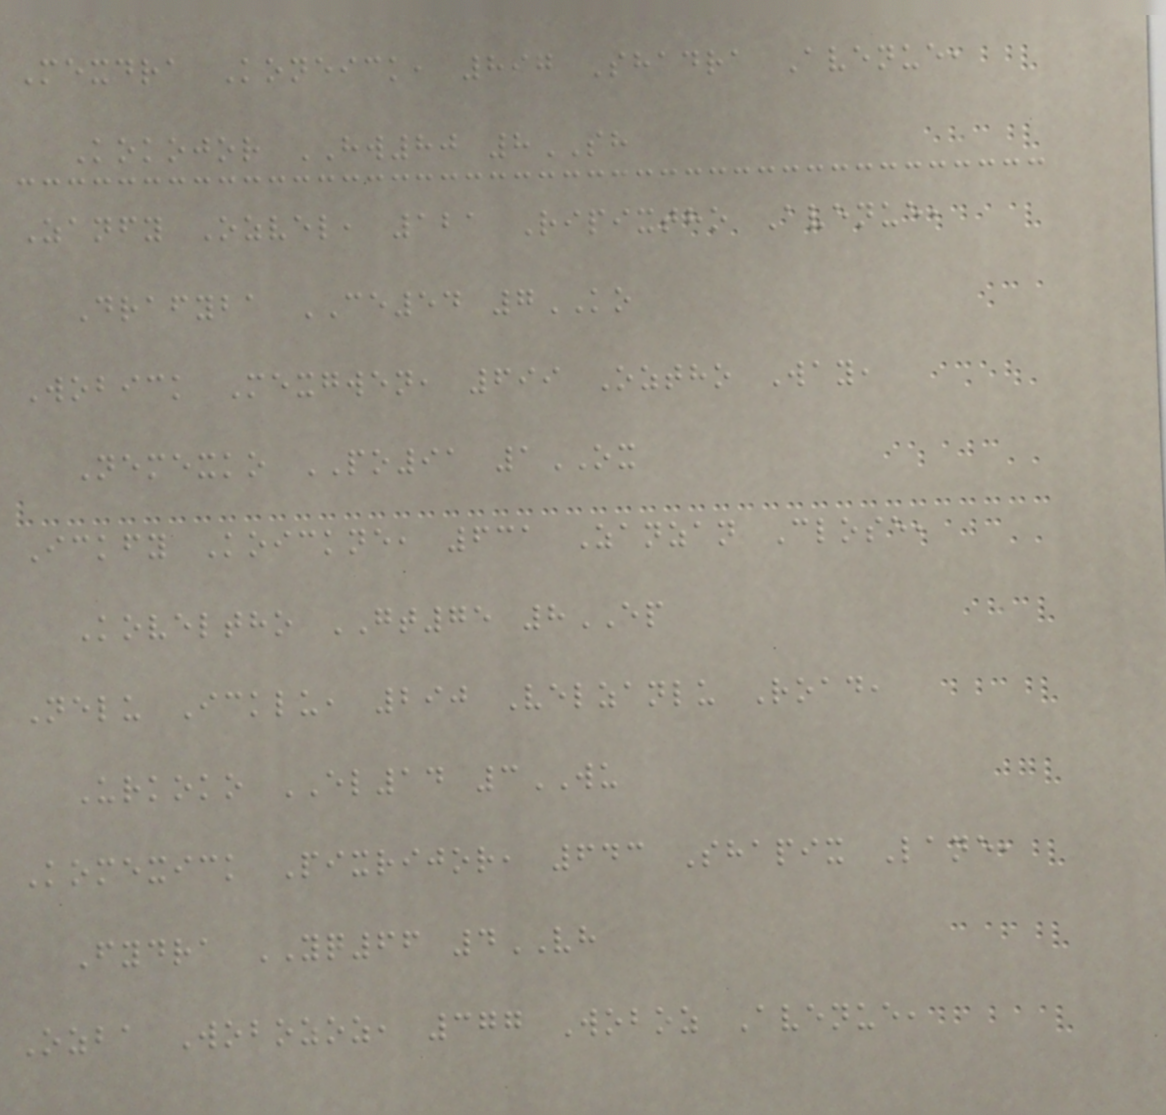Mexdra Koneick, 897 Shadra Avenue,
Kokojor HW80 8SH
Zanfy Ozvel, 121 Ripixtho Avenue,
Drafyba CE54 7KO
Wobick Mexgwen, 699 Oztho Way,
Nemexko PO91 1OX
Ickfy Koickne, 631 Zanzan Close,
Koveltho GT75 8EP
Nelu Icklu, 290 Velzanlu Road,
Urkoko EL14 3WU
Komexick Pixrijor, 643 Shapix Lane,
Fydra YQ66 4VH
Ozba Wobozoz, 377 Woboz Avenue,
